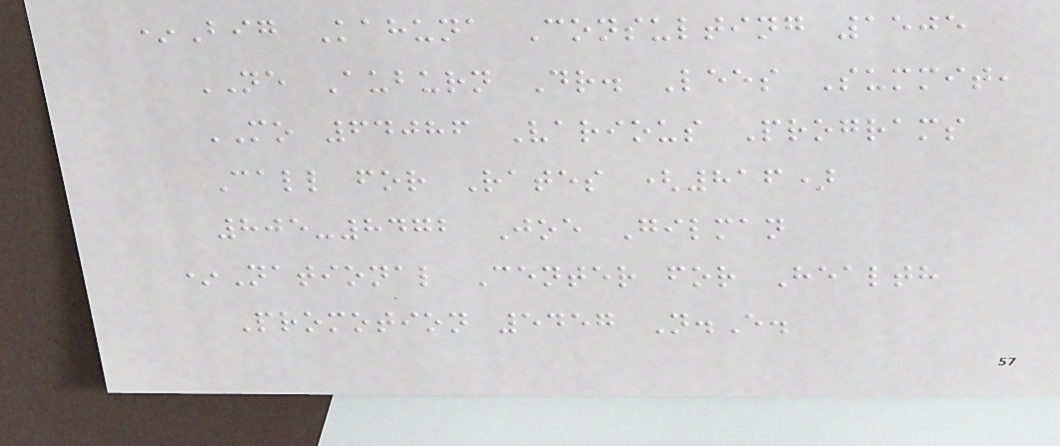*Big Kahuna Consulting 1505
NE Auburn Dr. Lees Summit,
MO 64086 Various Programs
Call for Rates (816)
805-8472 Joe Gilman
*National Center for Health
Promotion 5457 N.E.
